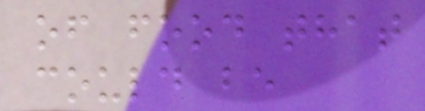of food that
could be
